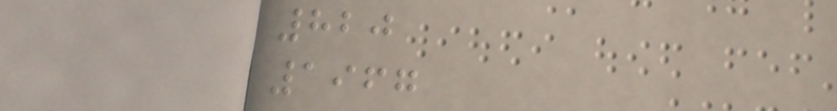820
1967
